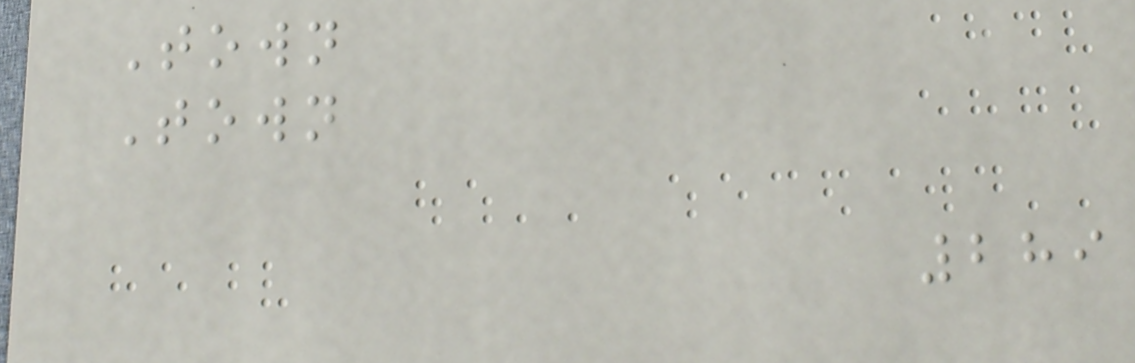Town
Town
289
